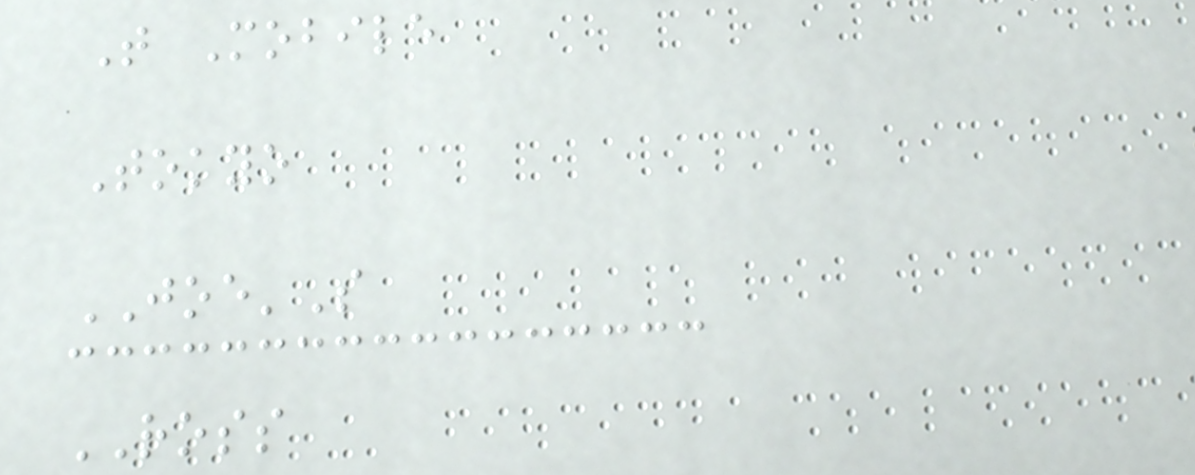T Mobile
Tokyo
JOE'S
ROSS
